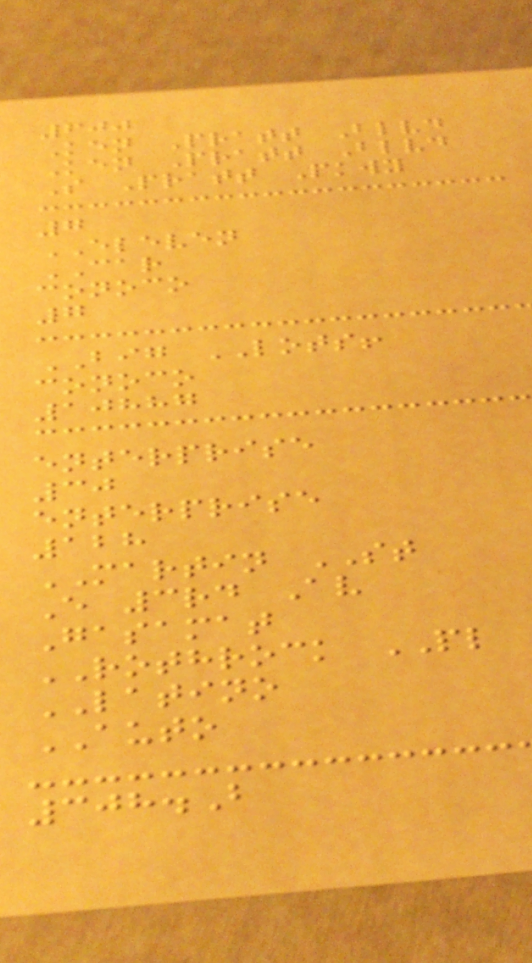600
Ken Pratt Blvd
Ken Pratt Blvd
S Pratt Pkwy
7
ELEVEN
CAR
conoco
7
BIG LOTS!
conoco
10887
enterprise
30
enterprise
128
MARTIN ST
E 3rd Av
Gasamat
ROTHROCK PL
LATINO
AUTO
308.B
